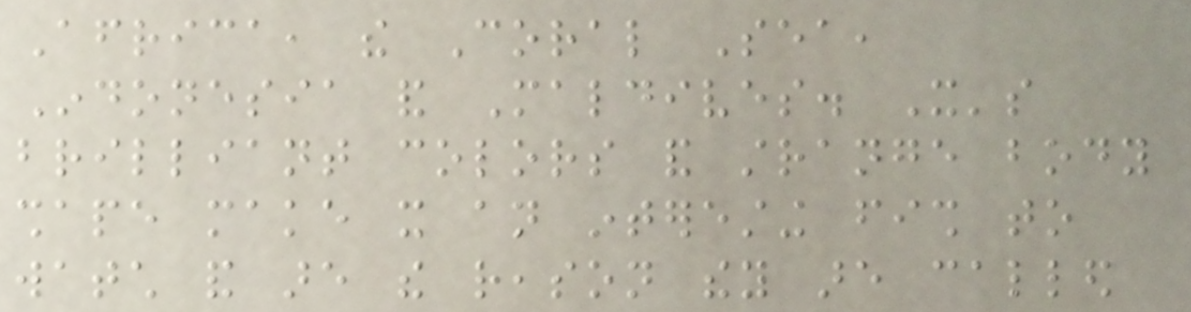Africa, the Coral Sea,
Indonesia and Maldives. It's
brilliant colors and strange body
shape make it an interesting fish to
watch and are the reason they are called
